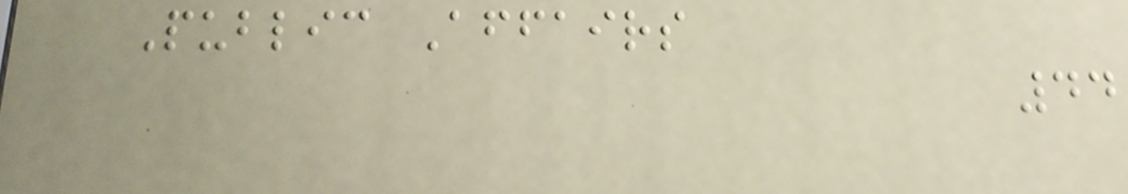Public Affairs
44
